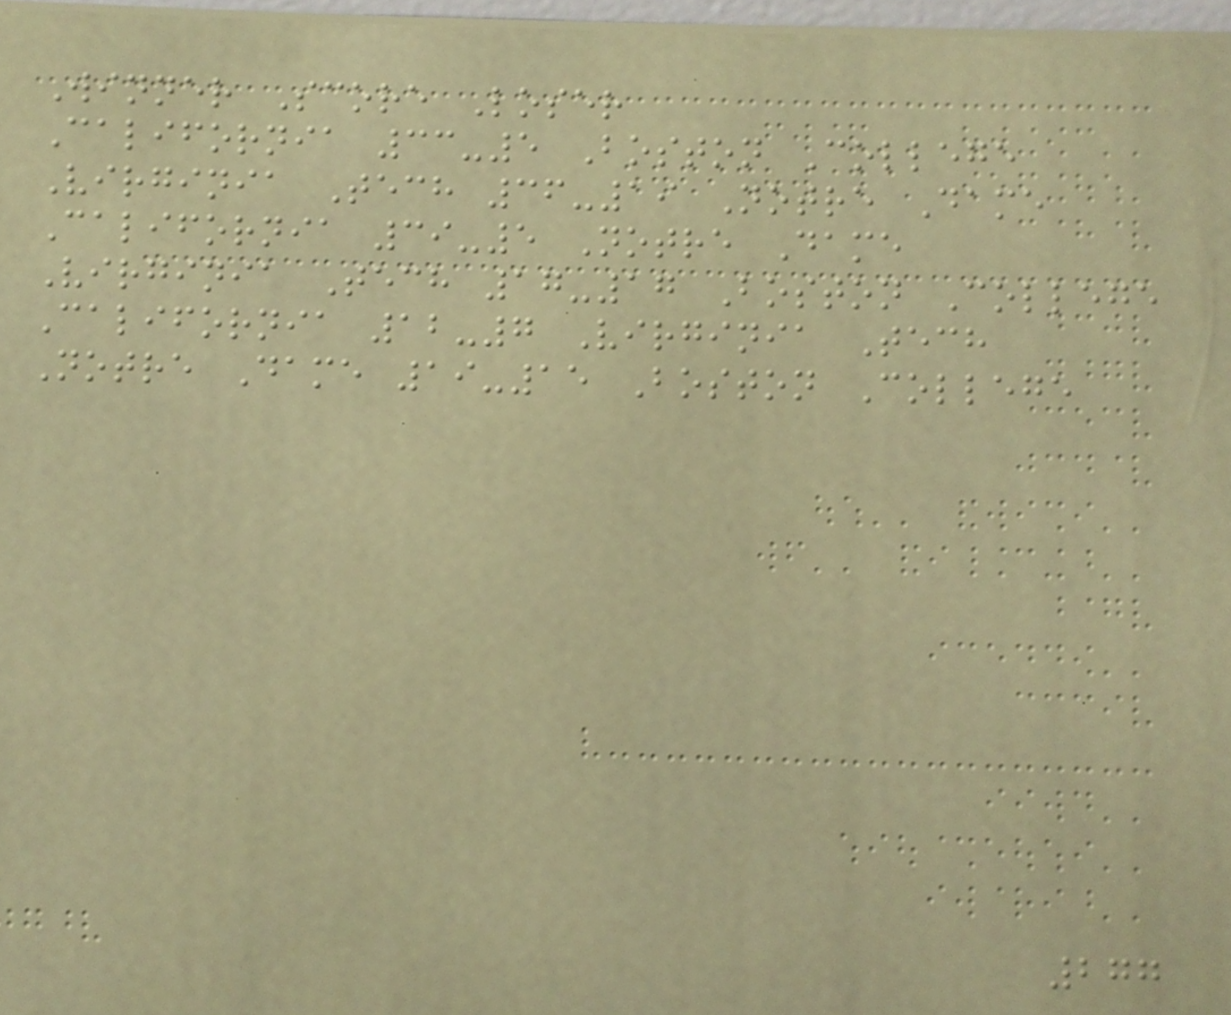Winner Score Loser
California 33-5 Boston College
Virginia Tech 36-19 Notre Dame
California 39-5 Notre Dame
Virginia Tech 17-17 Boston College
California 12-7 Virginia Tech
Notre Dame 19-15 Boston College
277
